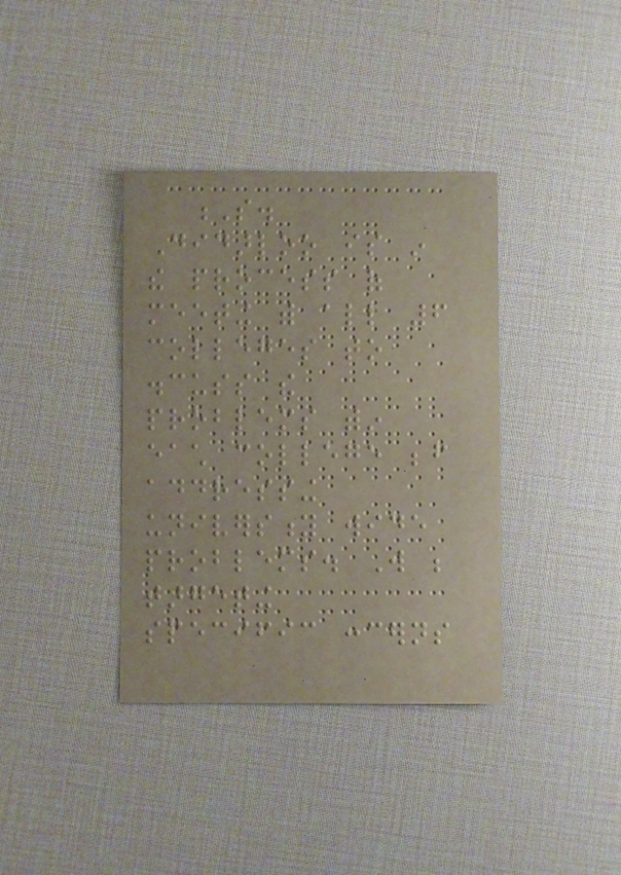S.
Didarloo is in
the process of
meeting with all 6
colleges to
discuss the
problems within
each college before
addressing
university wide
problems. Will be
targeting
specific concerns
